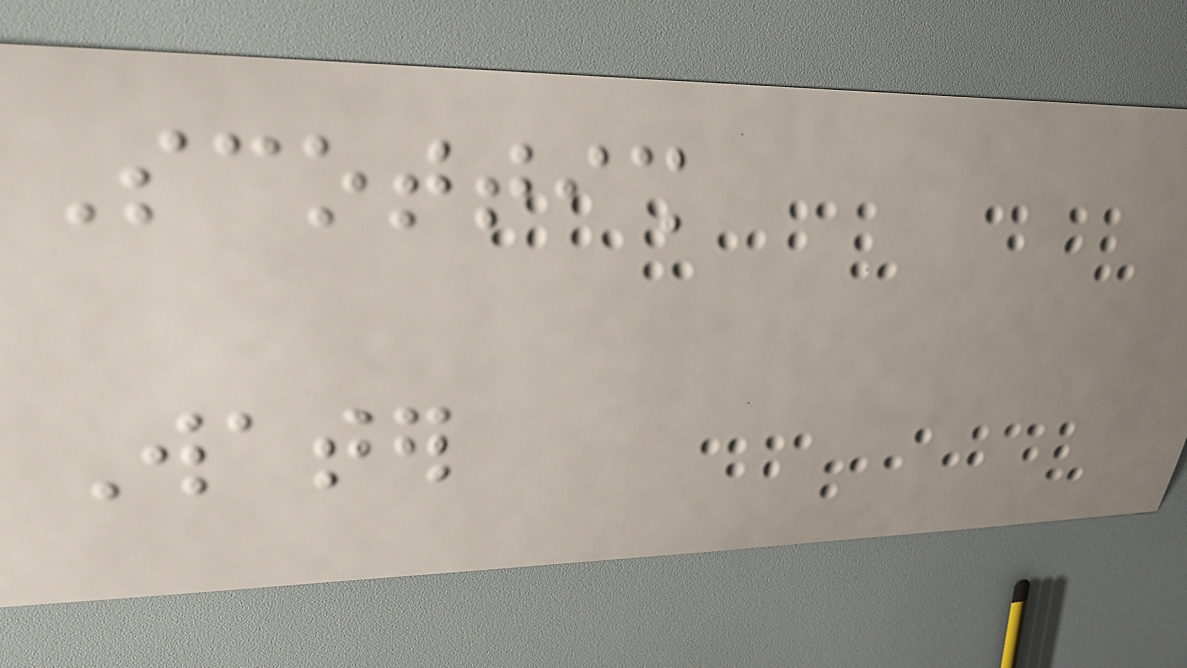Scottish
Water
